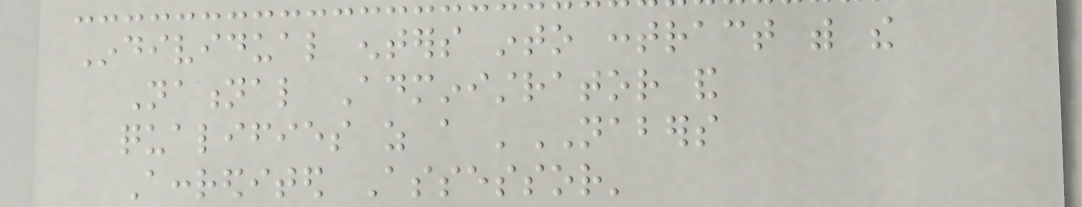Individual enters into contract with the
National Administrator and
qualifies as a 'NABERS
Accredited Assessor'
